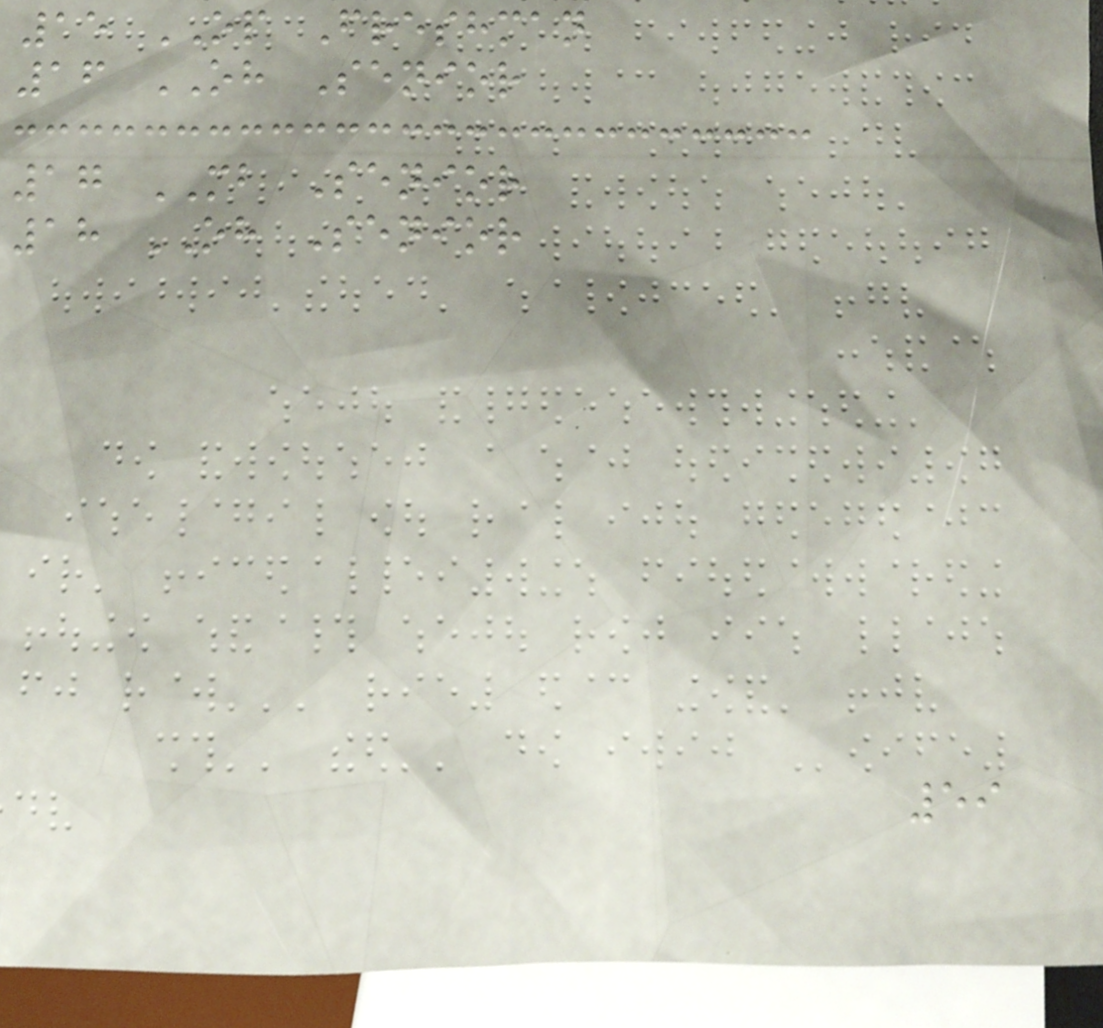15 OP Freshman
16 OH Senior
17 MB Senior
18 OH Senior
59
